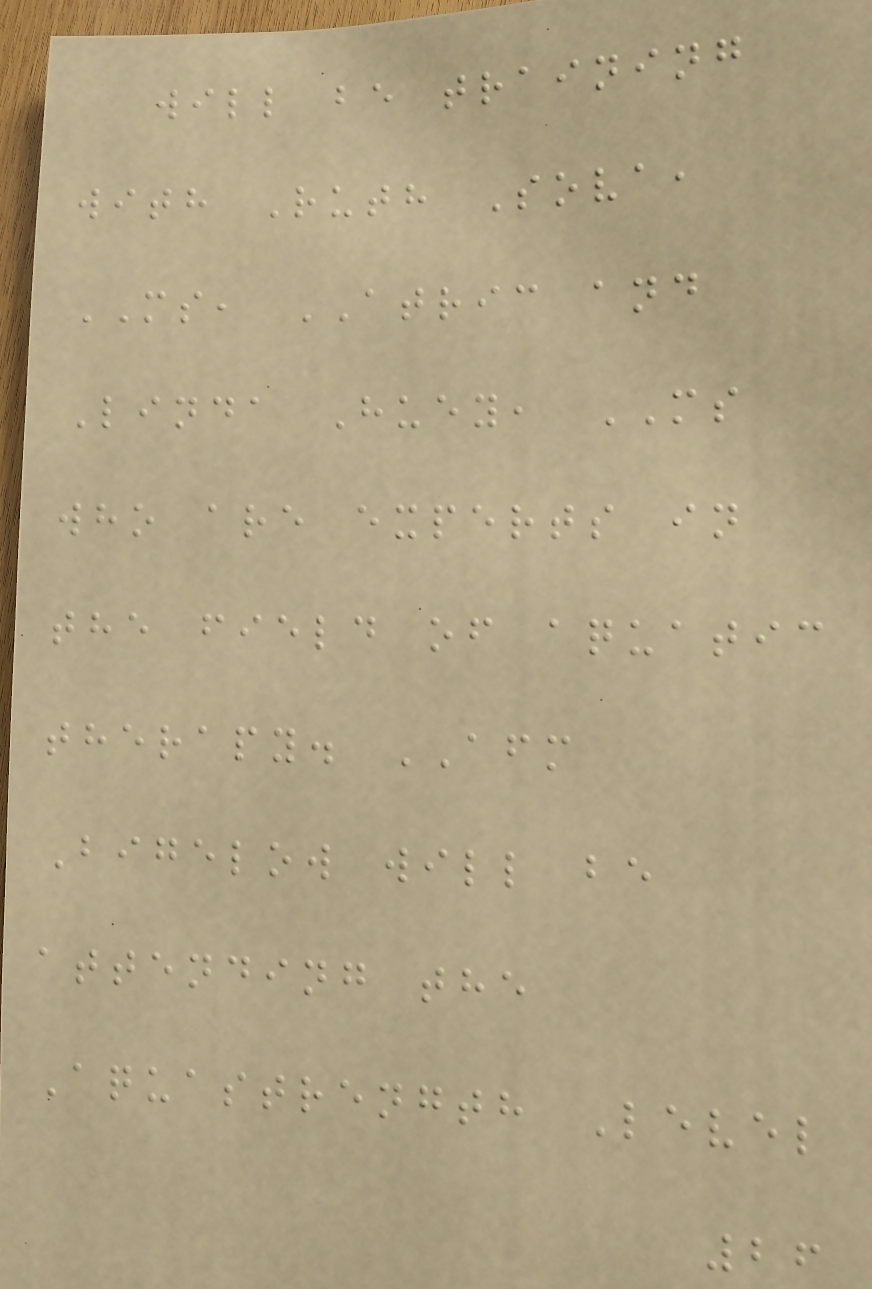will be training
with Ruth Sova,
MS, ATRIC and
Linda Huey, MS
who are experts in
the field of aquatic
therapy. AFM
Bigelow will be
attending the
Aquastrength Level
26
